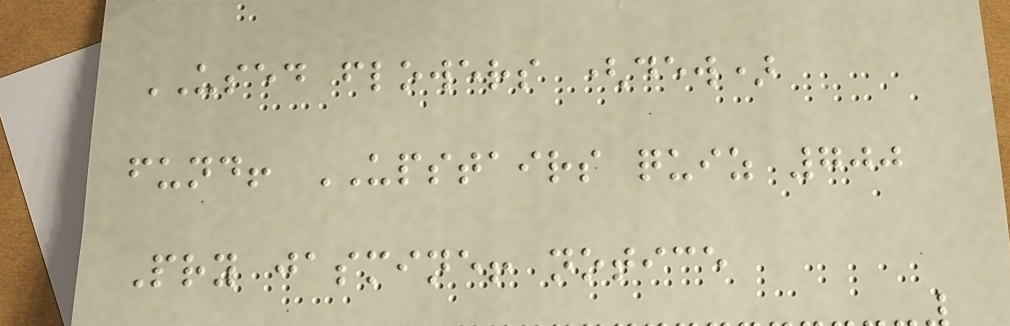USED flowers (dew)
fund! UPSTAIRS quiz 700
Pry jasmine! notice
